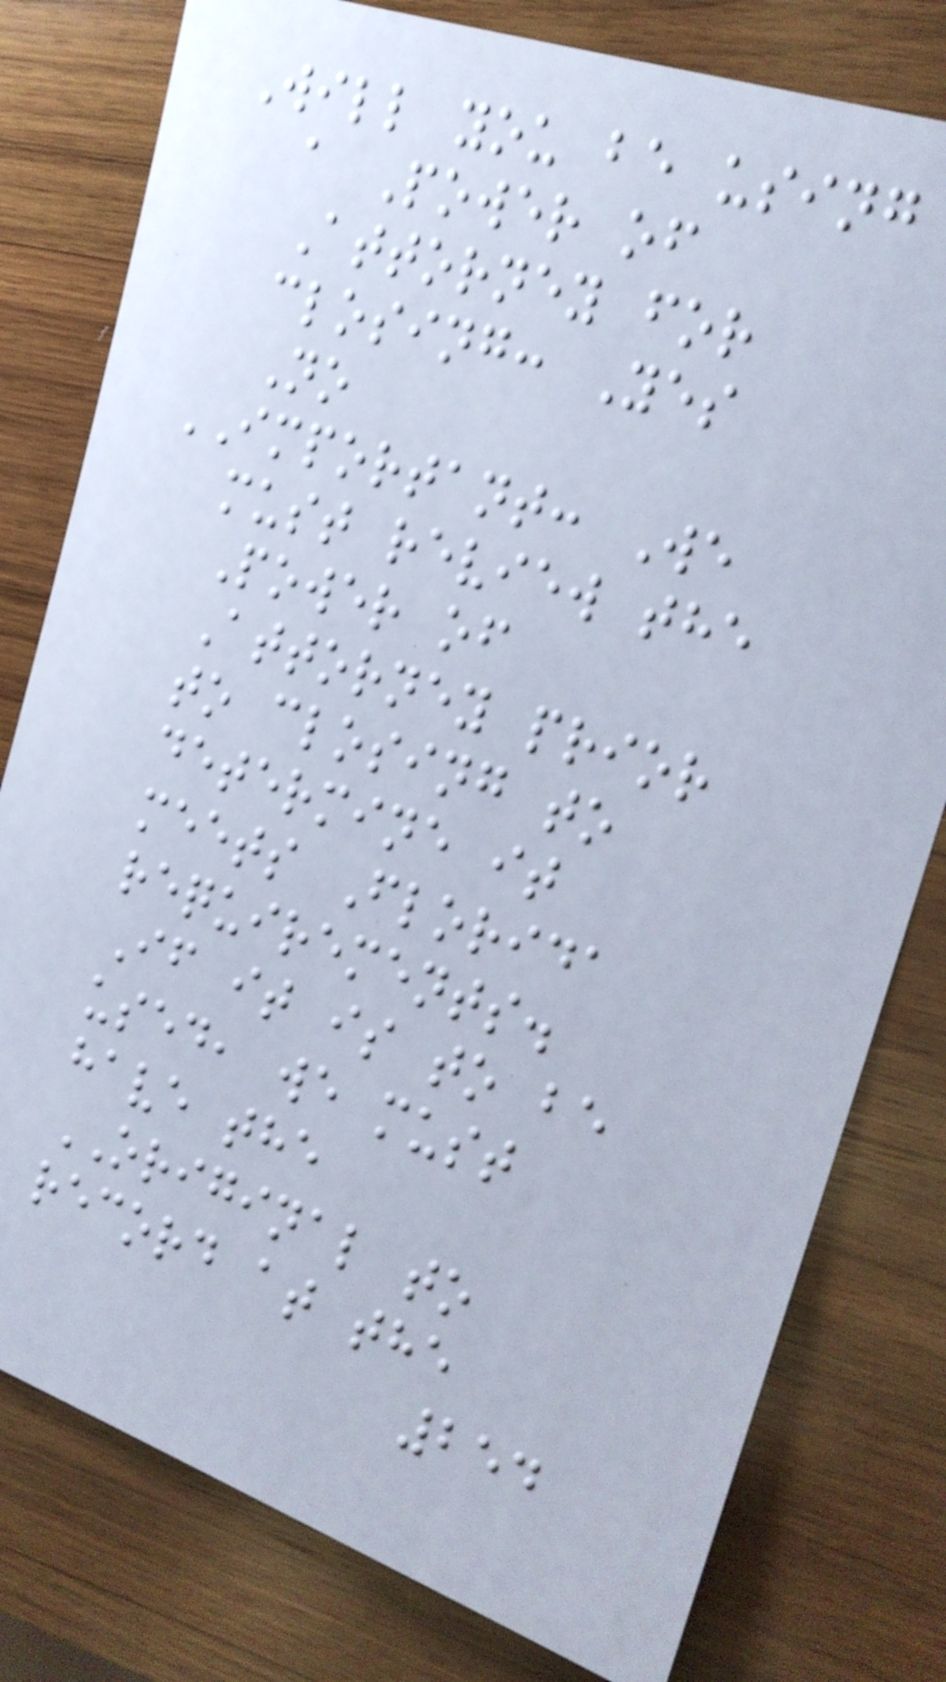Will you be using
a Power of
Attorney for
closing: Yes
No
IMPORTANT: We
must review the
Power of
Attorney prior
to closing to
determine it
meets Florida
requirements.
If it is to be
used, we must
have the
ORIGINAL to
record at the
254
